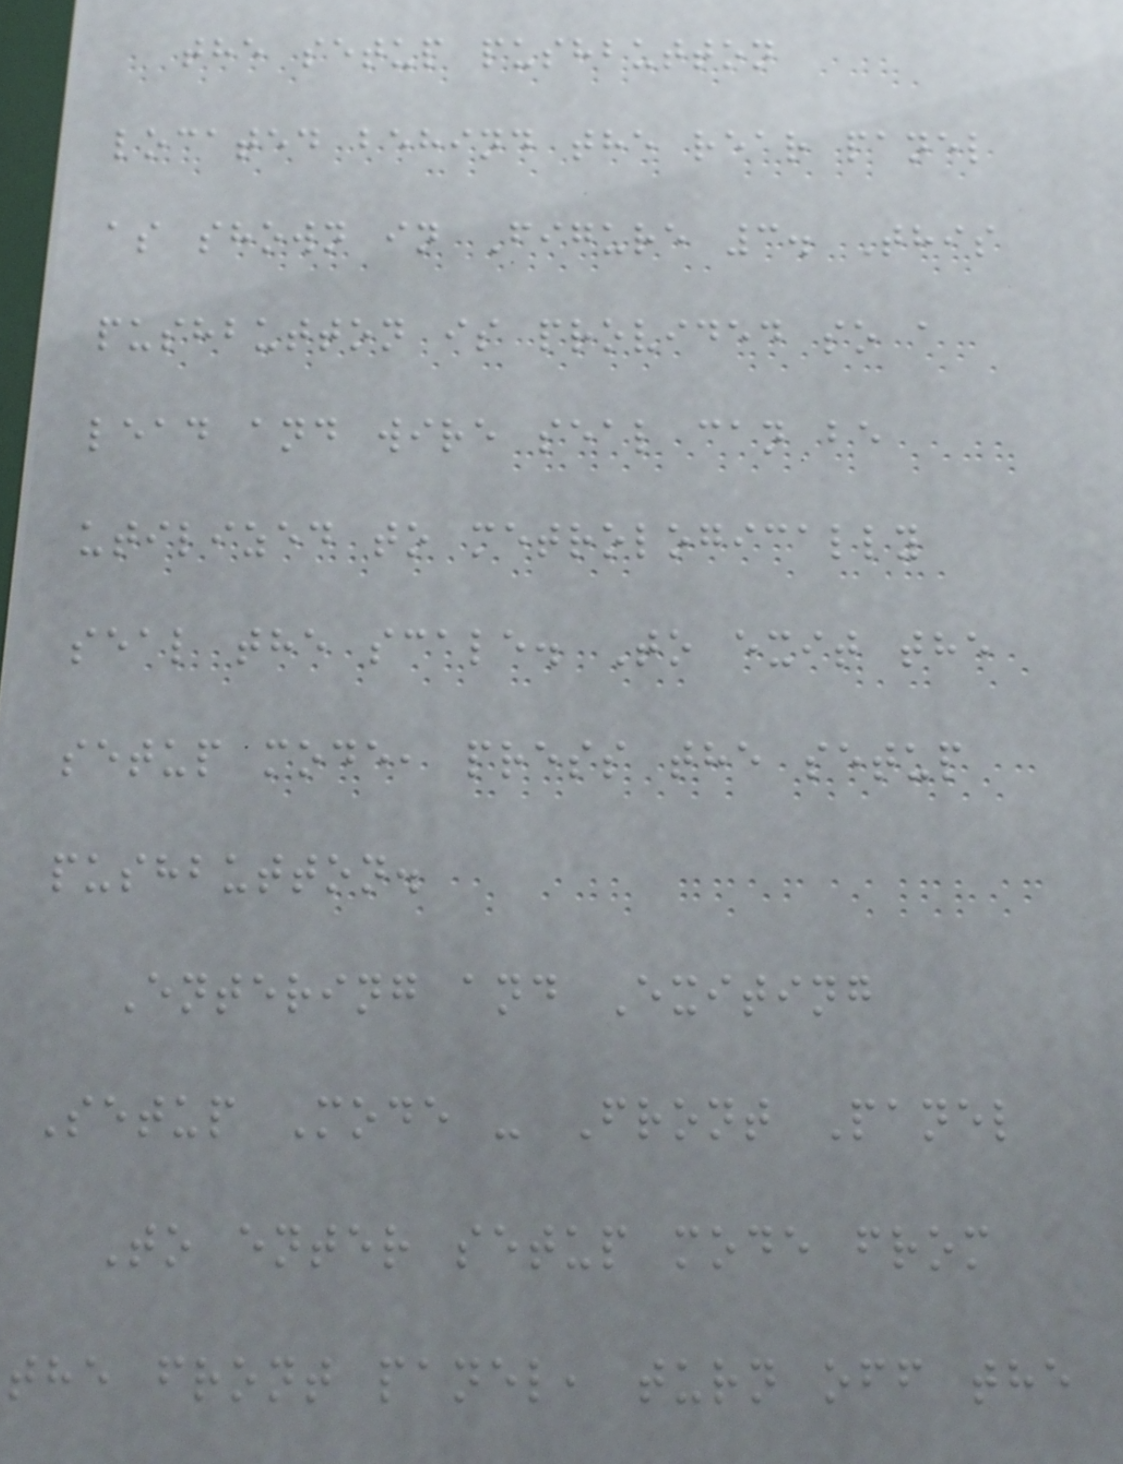the setup pushbutton
located behind the rear panel
as shown in Figure 3. This
pushbutton is provided so a
lead and wire seal can be
utilized to metrologically
seal the scale. To exit the
setup mode, press the setup
pushbutton.
Entering and Exiting
Setup Mode - Front Panel
To enter setup mode from
the front panel, turn off the
